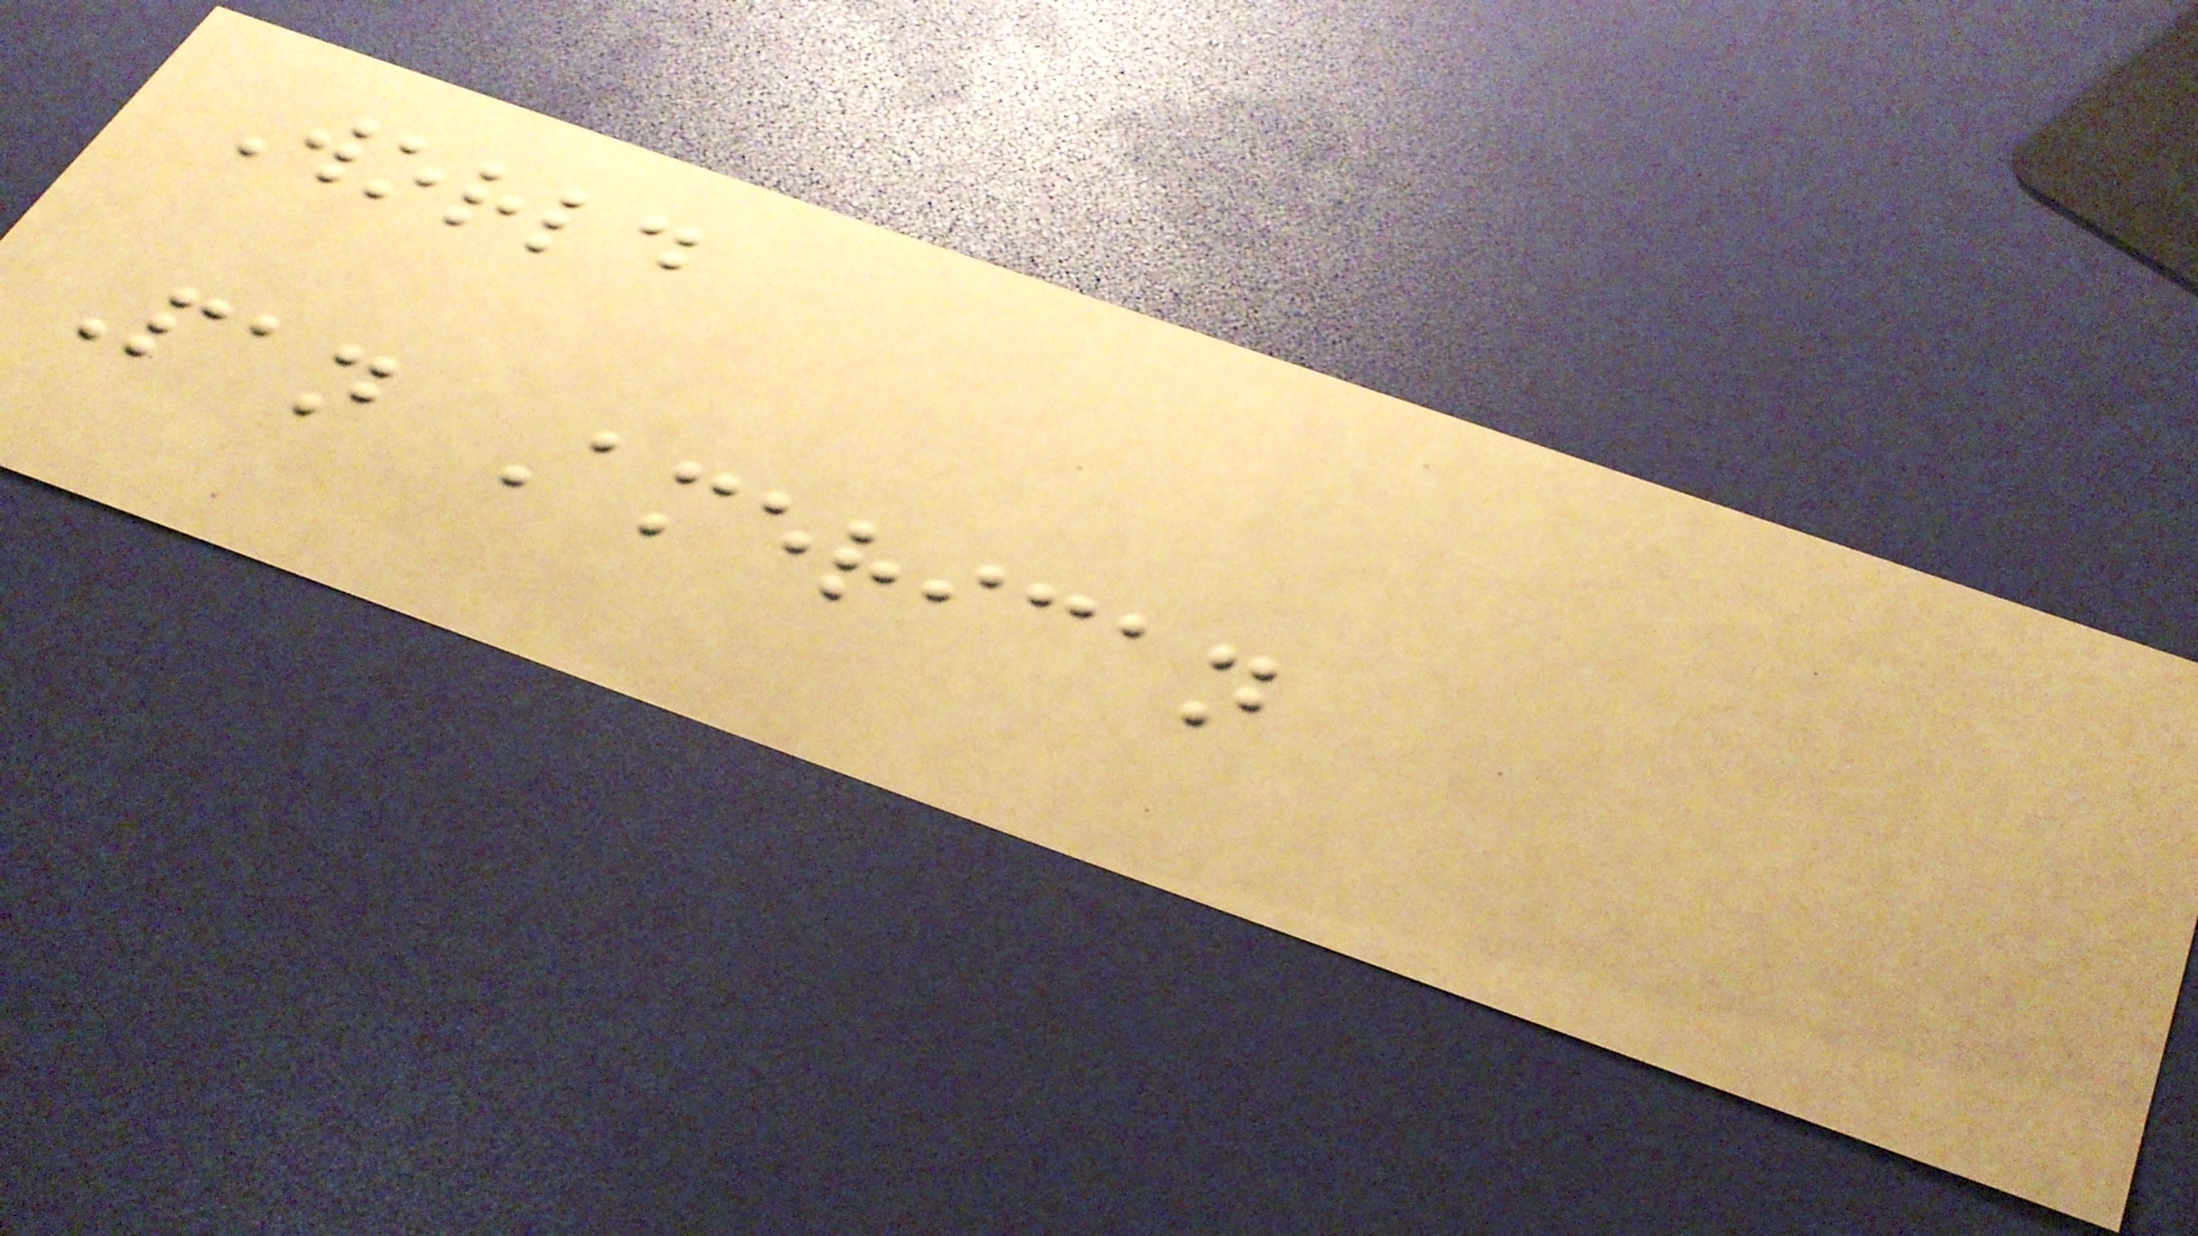World
Pan American
